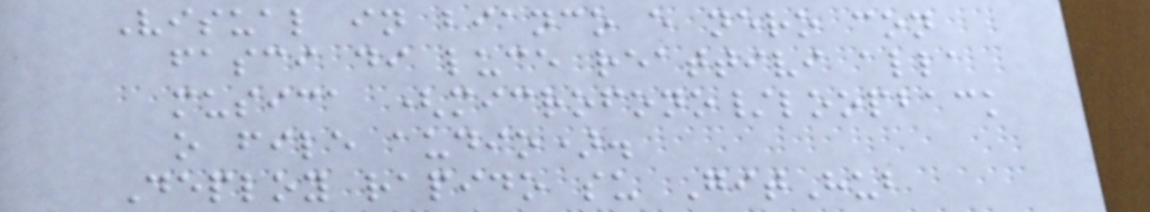Visual in bianco e nero con
fasci di luce reattivi alla
musica (microfono/loopback
o file audio).
Deploy rapido su GitHub
